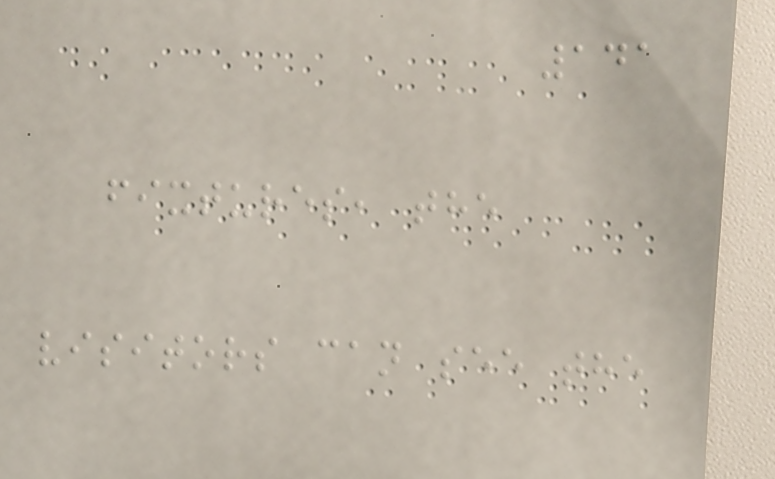141
fixtures, the
visitors can see the
